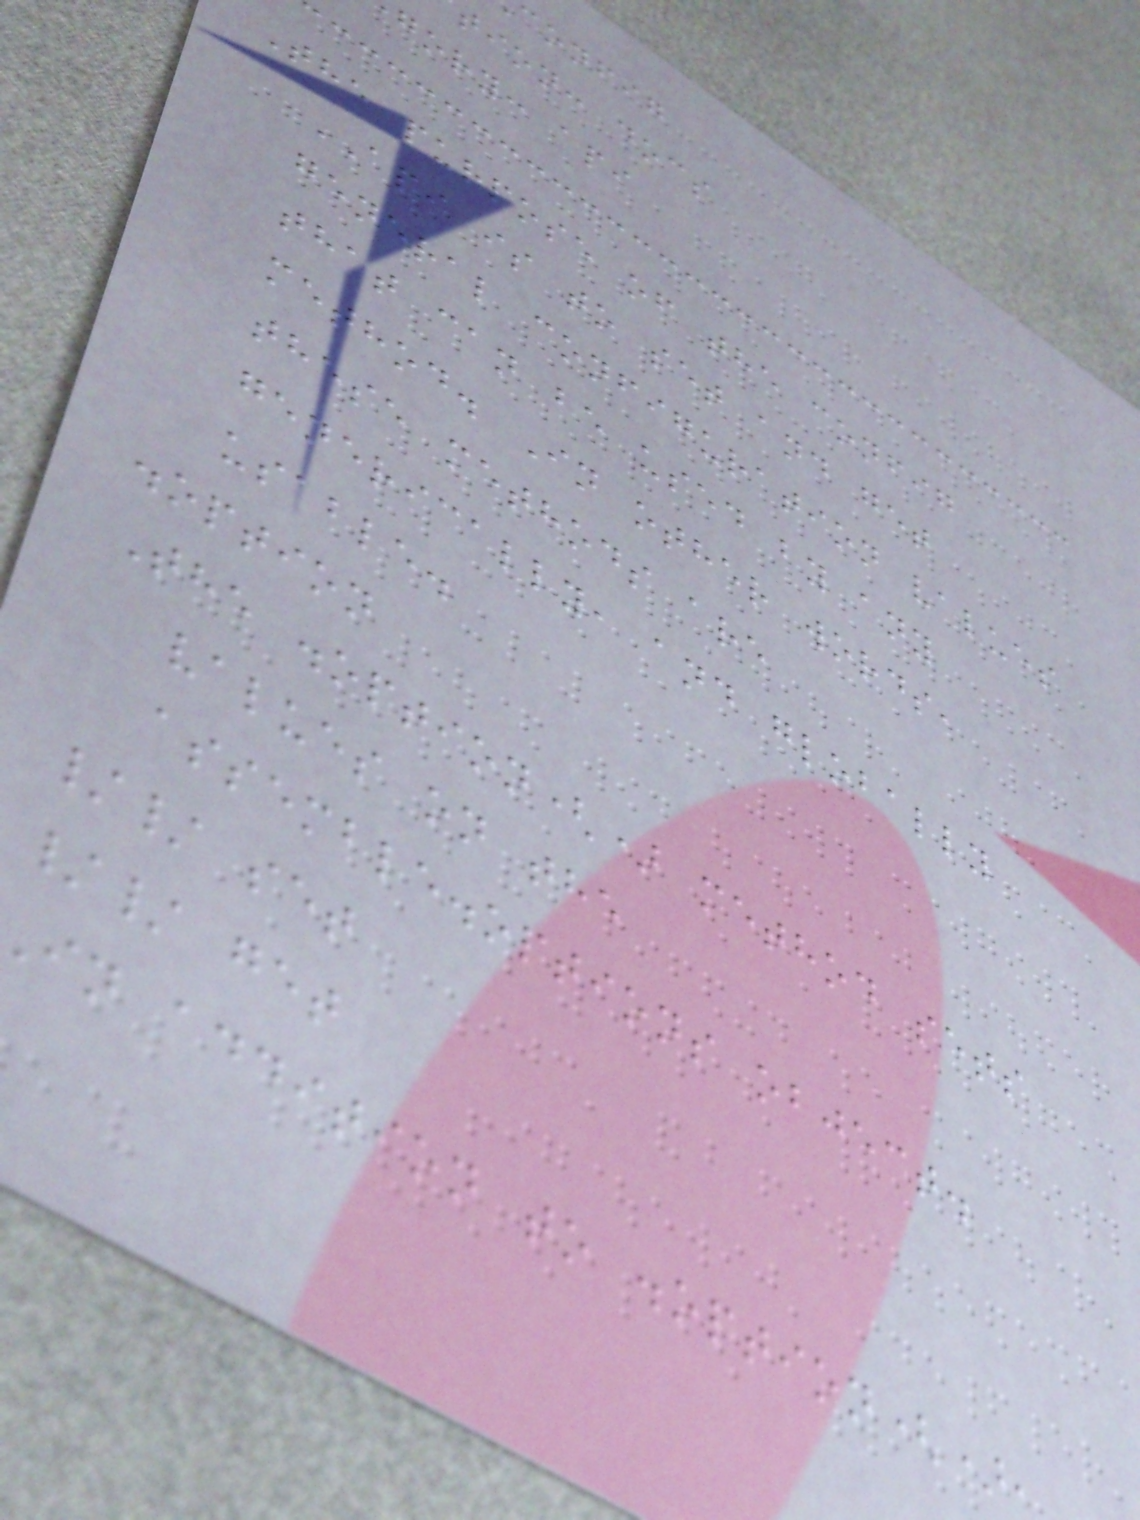config
tion: docs
gory: api
The purpose of the config
API is to set and get
general configuration values
that can be used by any
method. In other words,
these methods are
generically, and globally
usable.
.option
The .option() method sets
values on the
assemble.options object.
// set
// get
in addition to .option(),
